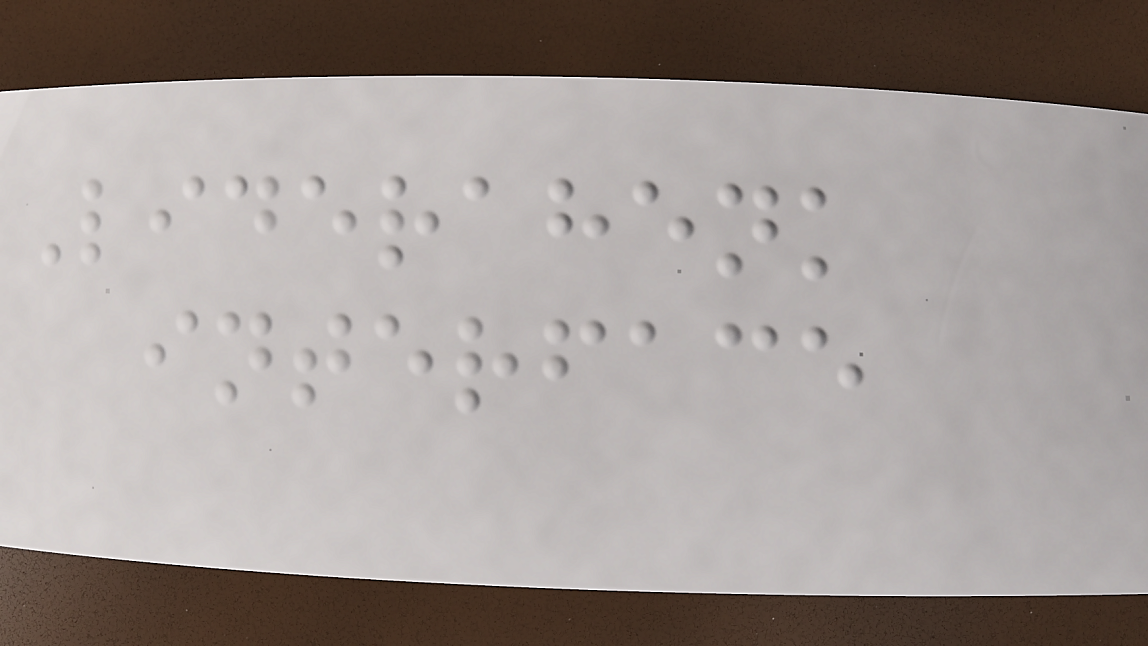Liderahenk
interface
